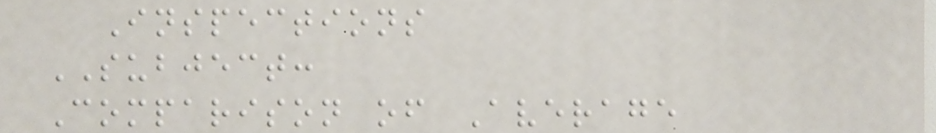Inspections
SUBJECT:
Comparison of Average
